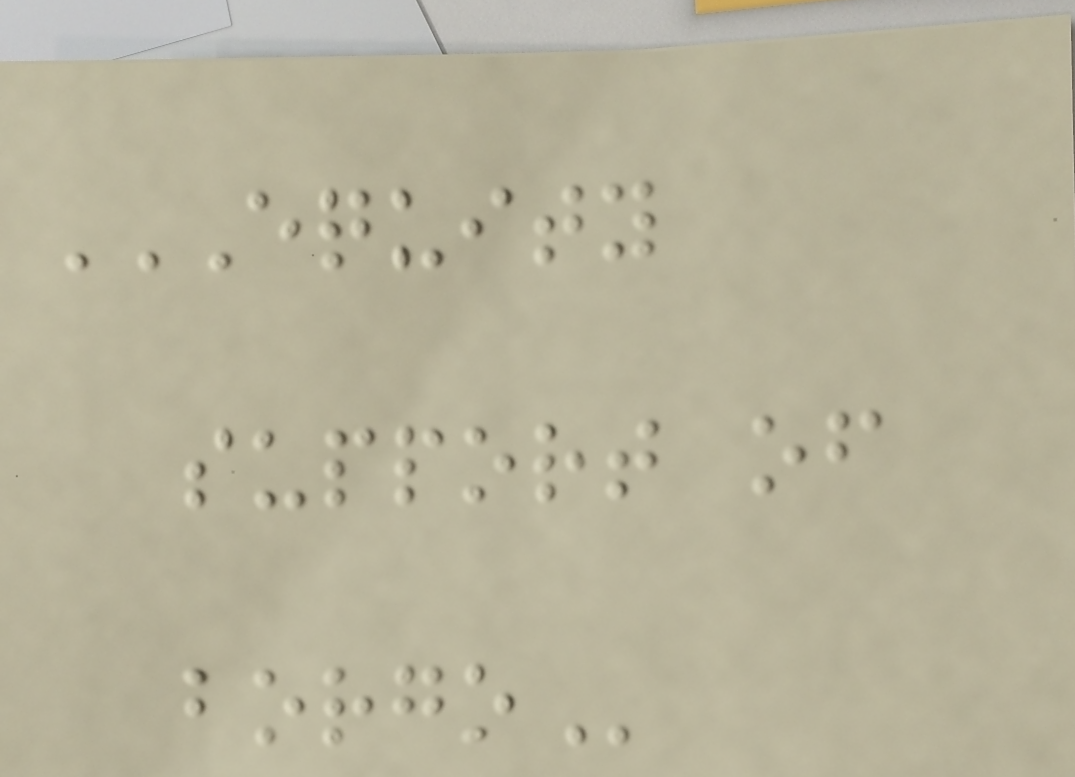EQUITY
SUPPORT OF
BORGO
